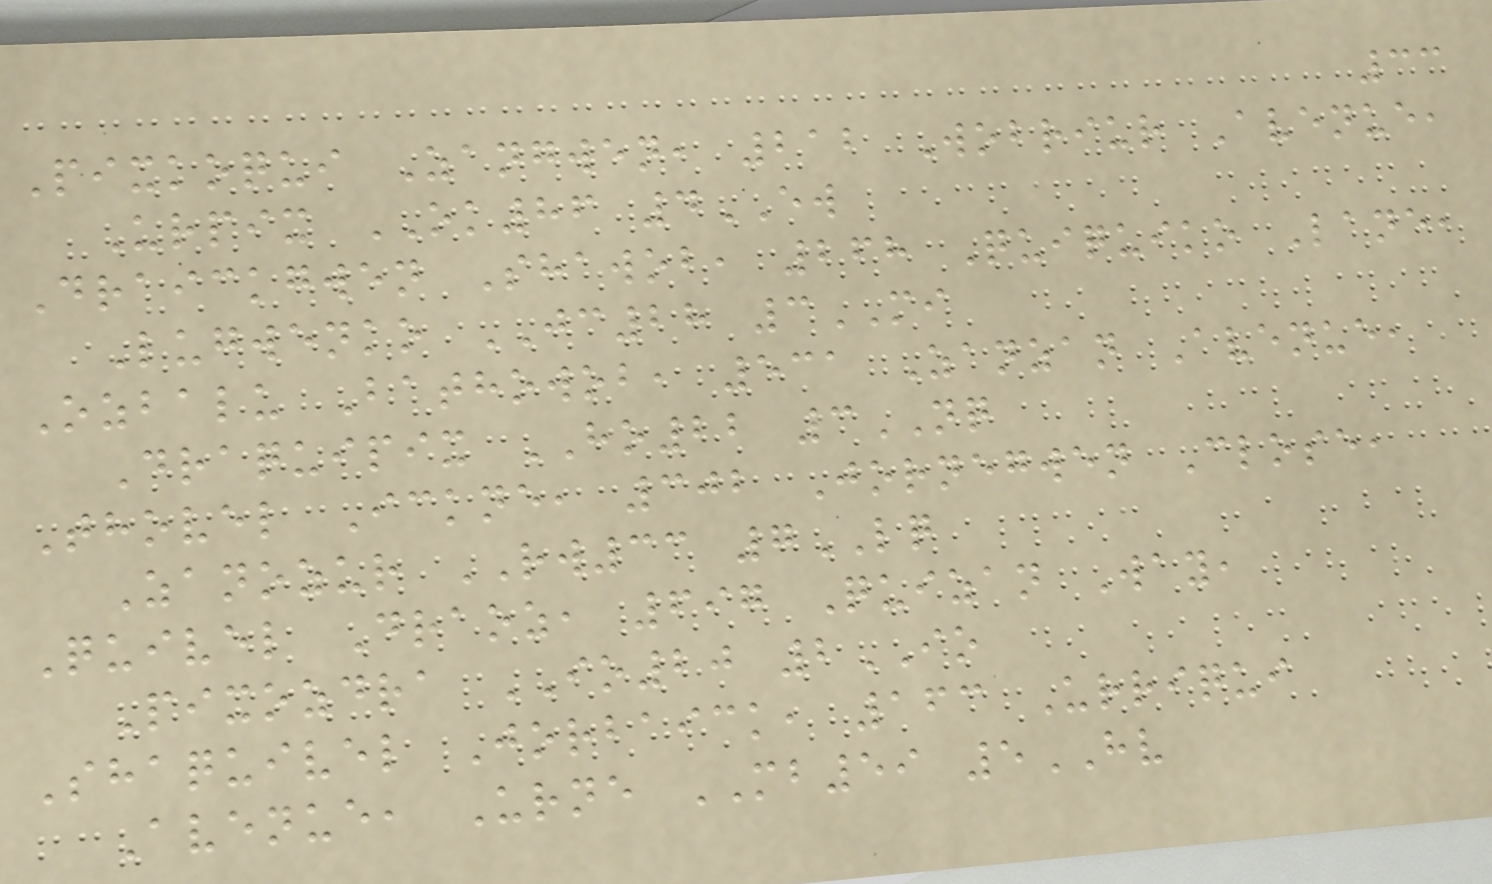33
Pixkoqui Zangwen, 212 Wobriur Avenue,
Urpix OK86 4EW
Draickgwen Shawob, 268 Quiquiko Lane,
Lugwenko JC28 3MI
Ozbalu Bathowob, 531 Zanzan Avenue,
Draquipix HO22 3NQ
Thovel Ickne, 302 Jornegwen Close,
Zanozur RW33 7LQ
Quivel Draoz, 697 Quizan Way,
Pixozdra IO20 2IO
Shaquivel Jorbaick, 163 Urriqui
Avenue, Urne MB59 5HV
